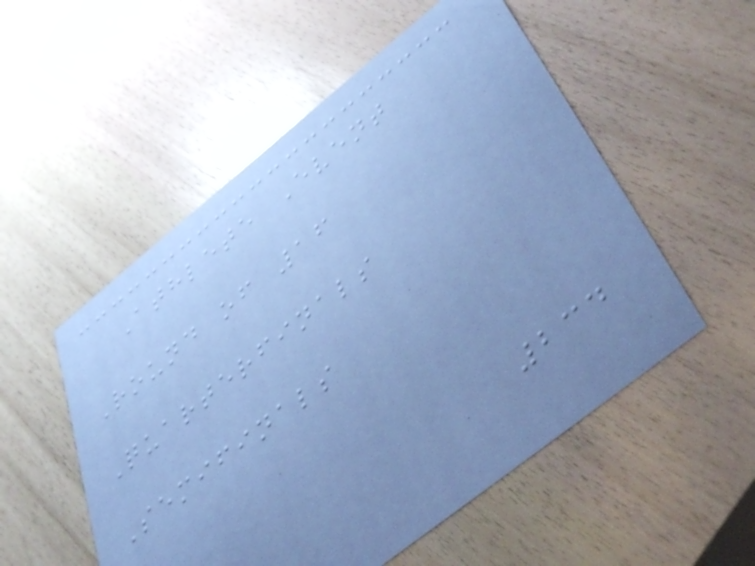Athlete Event
Round of 16
Quarterfinals
Semifinals
234
